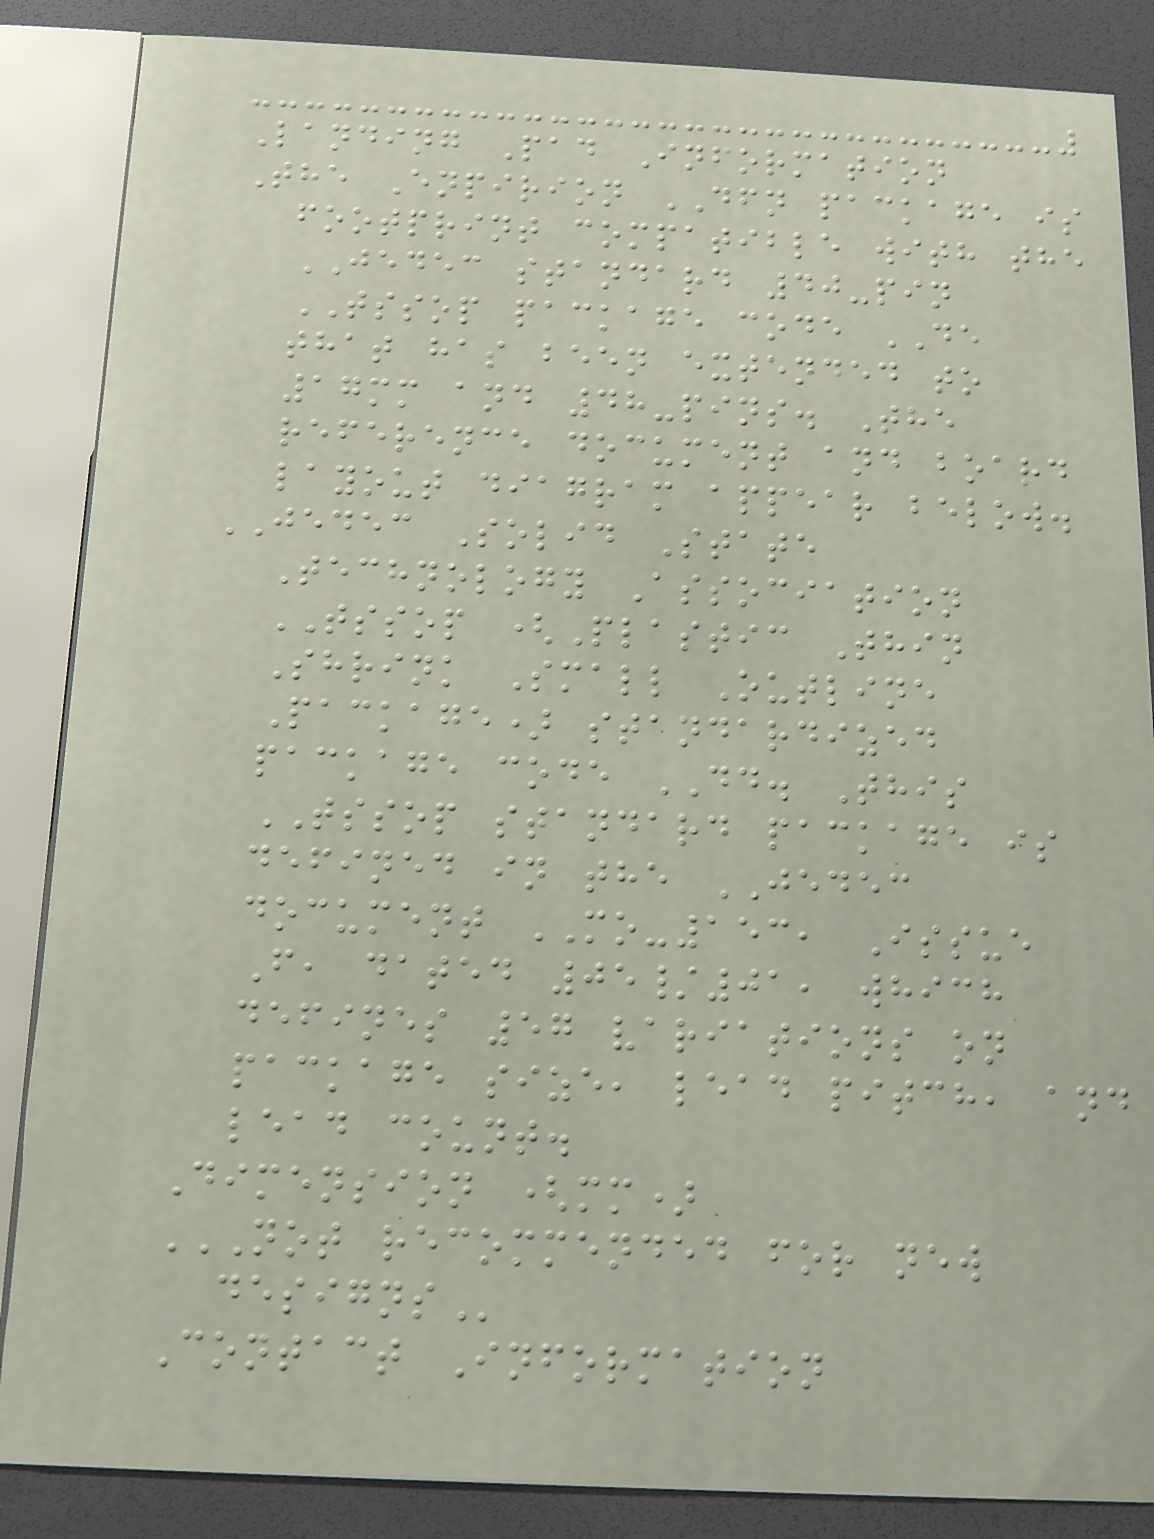Landing Pad Information
The Enpirion DFN package is
footprint compatible with the
JEDEC standard 40-pin
TSSOP package code DE
that has been extended to
17mm and 48-pins. The
reference document and board
layout diagram appear below.
JEDEC Solid State
Technology Association
TSSOP (Plastic Thin
Shrink Small Outline
Package) standardized
package code DD. This
TSSOP standard package is
defined in the JEDEC
document MO-153, Issue
F, dated 05/01, which
defines 57 variations on
package size, lead pitch, and
lead count.
Dimension (mm)
NOT RECOMMENDED FOR NEW
DESIGNS
Contact Information
